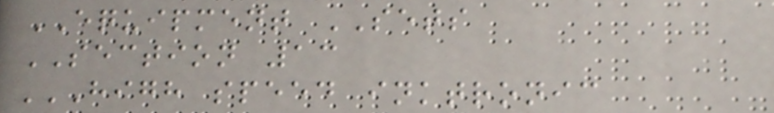EQUIPMENT SETS
SECTION 13
HIGH SPEED INKTRONIC
